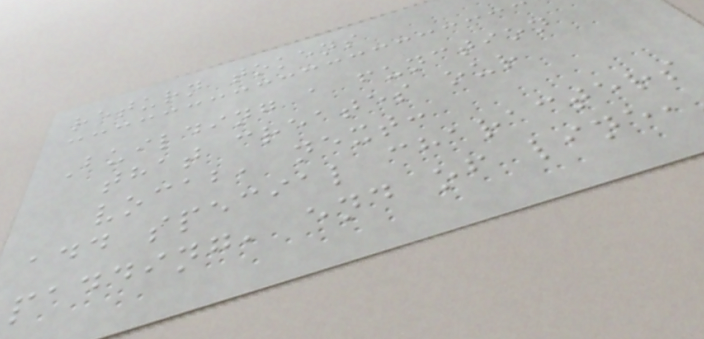return tokens
Building a function
that creates our
vocab, next:
add special characters
padding, end of line,
